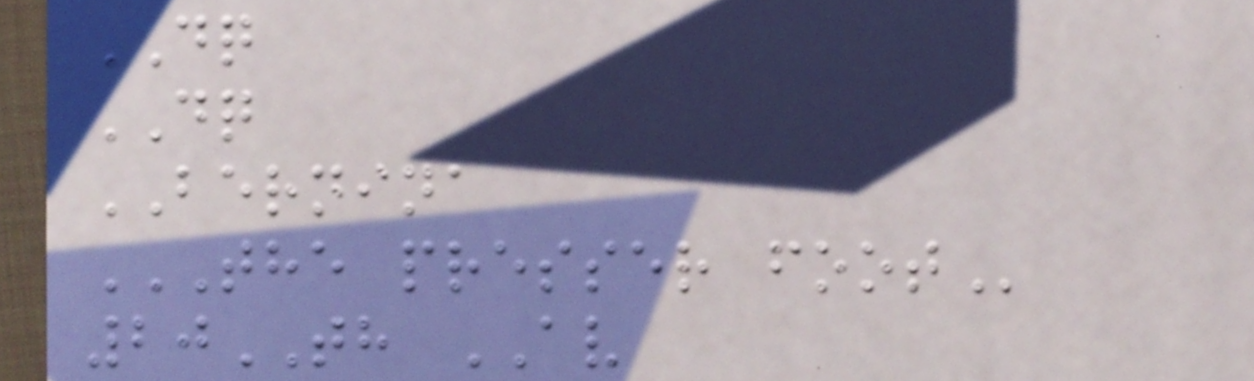DQ
DQ
BERNINA
THE PRESSER FOOT
20TH AV
